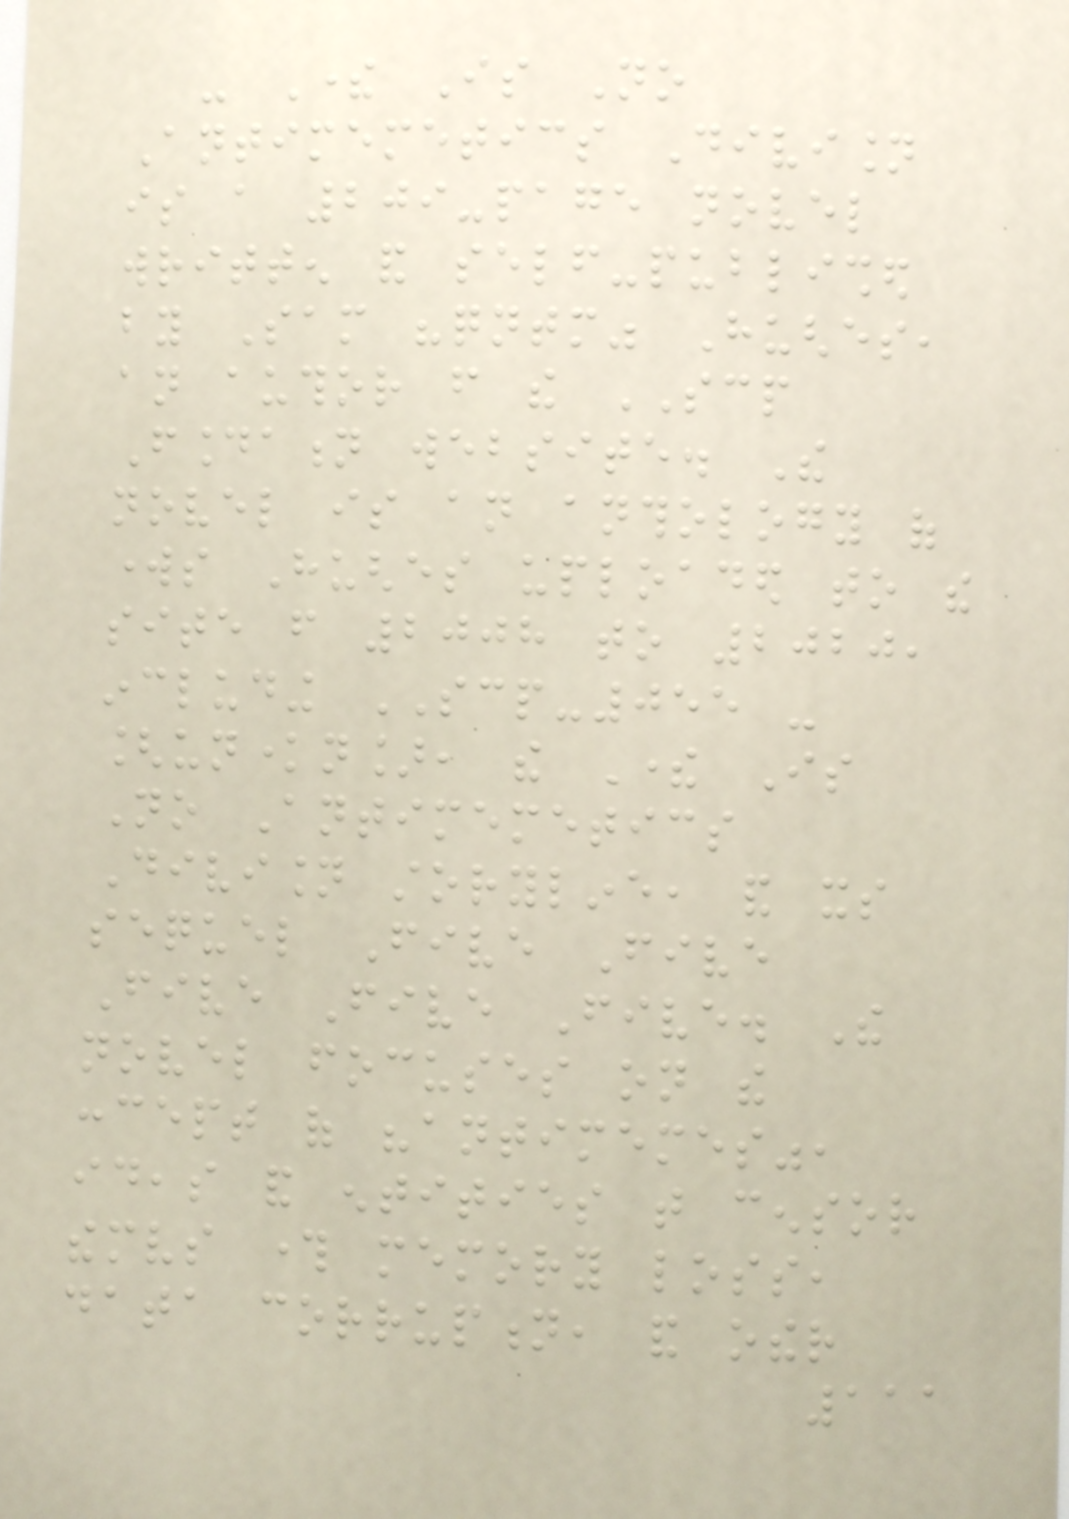- There Is No
Antimemetics Division
is a 209-page novel
written and self-published
by Sam "qntm" Hughes,
an author from the SCP
Foundation website. The
novel is an anthology of
works Hughes uploaded to the
site from 2008 to 2020,
including SCP-055 -
[unknown], the There Is
No Antimemetics
Division storyline, and its
sequel Five Five
Five Five Five. The
novel focuses on the
concept of "antimemes",
ideas and entities that censor
themselves through memory loss,
data corruption, and other
111
